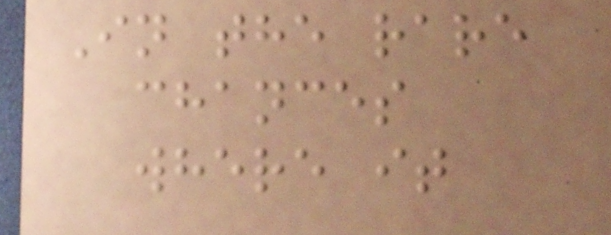In the rare
chances
where it
